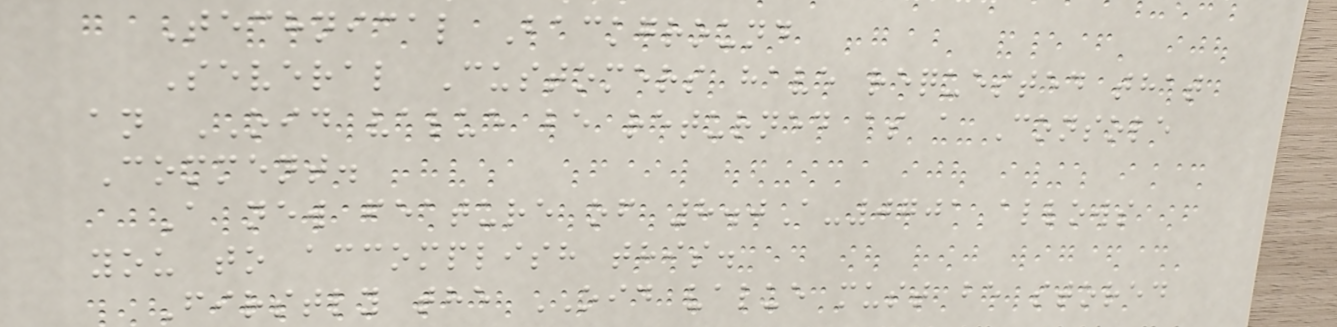Technical Background
Several Customers have requested that
an OID value be returned as a Console
Comment.
A new feature of 8.0A-0701 allows
you to accomplish this.
Firstly the OID value must be stored
